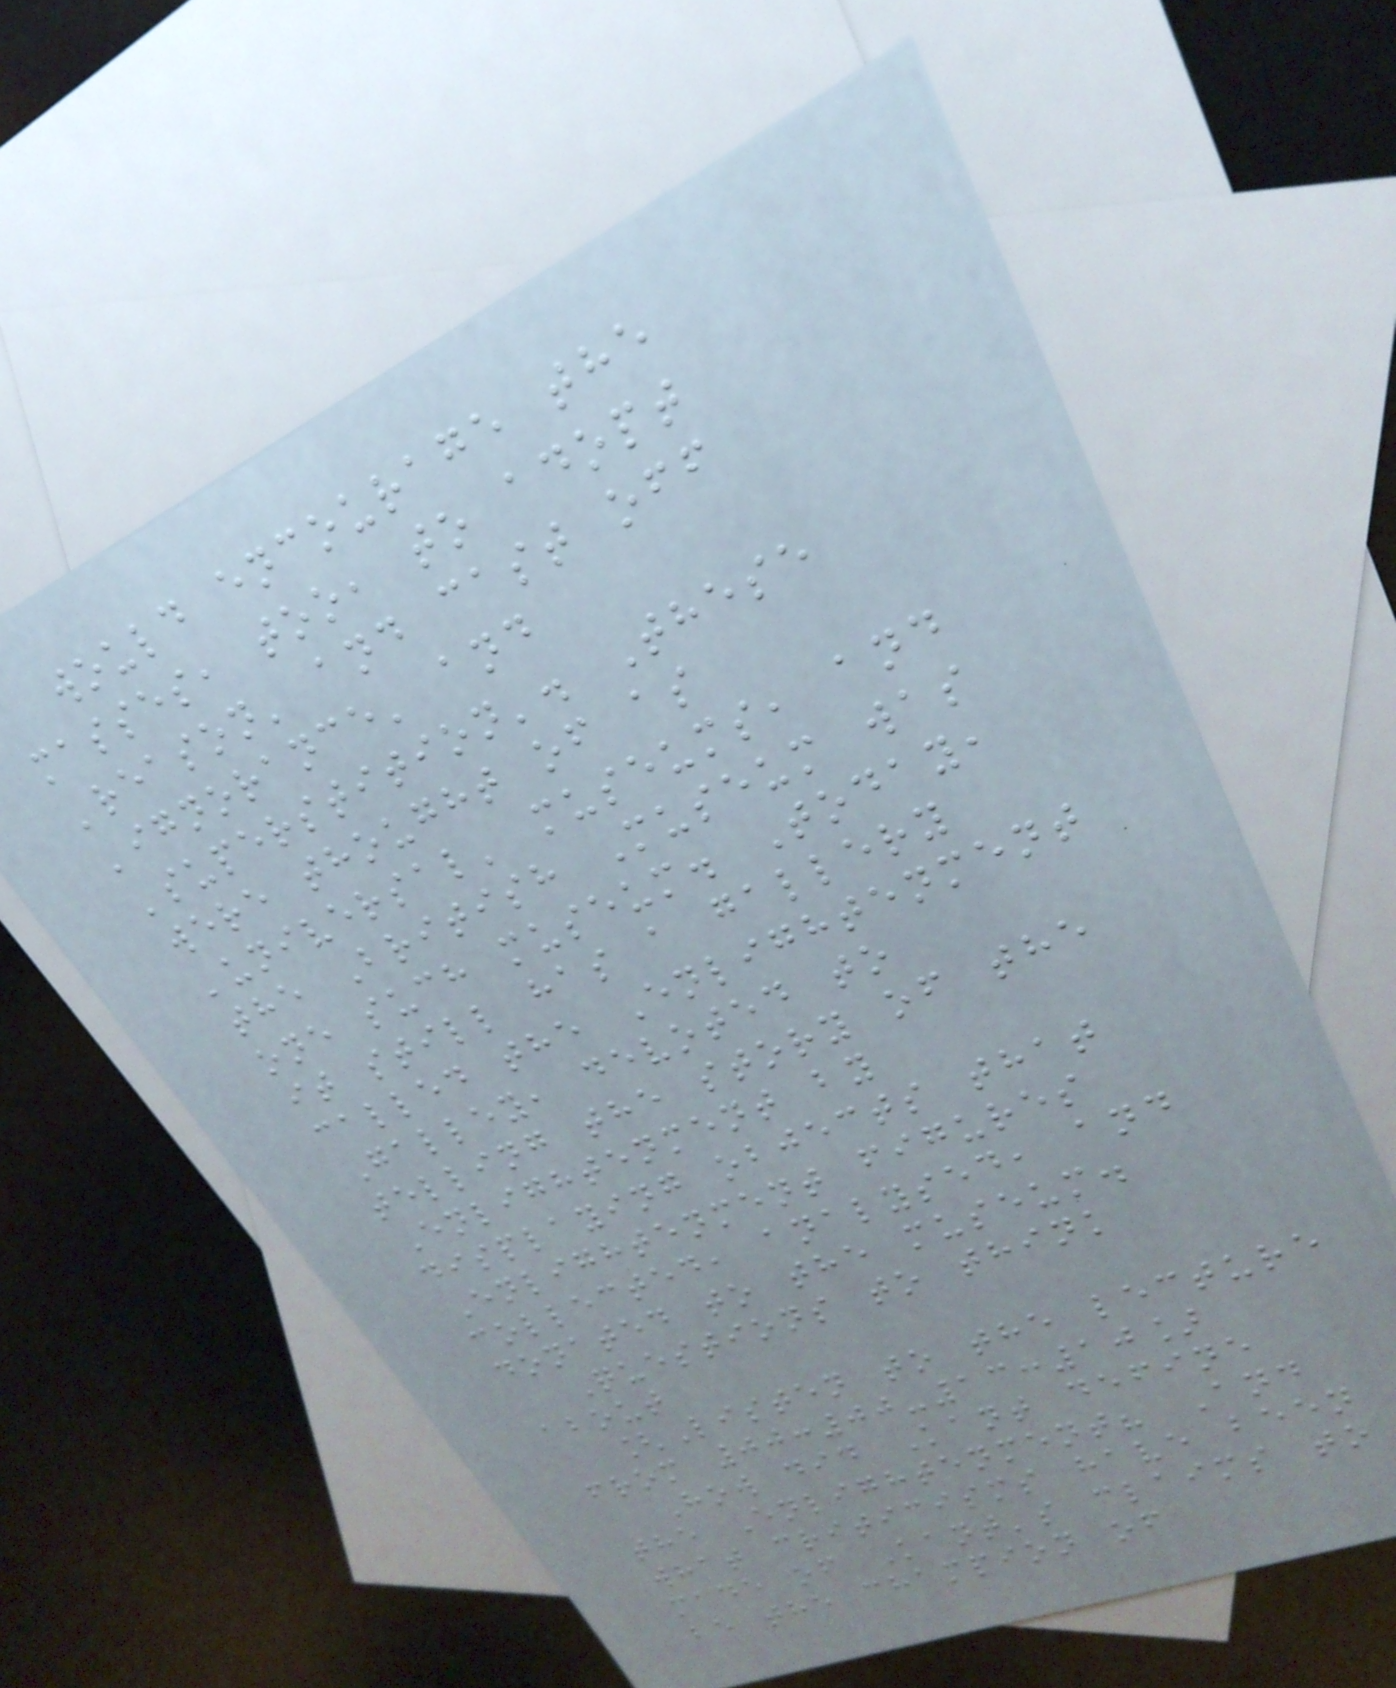would encourage the
masses, too, to adopt
'reason' and cast off
'ignorance' and
'superstition'. These
were thought of as
'universal' museums, and
the British Museum was
one such museum. Today,
it still has a gallery
called the Enlightenment
Galley, devoted to
telling the story of the
Enlightenment by
displaying objects that
Enlightenment figures
collected, analysed, and
donated to the museum.
Questions to think
about
[Listen to the lecture
from 00:00-13:10]
How did Kant define
the Enlightenment? And
what criticisms have been
made of Kant's claims to
be the champion of
